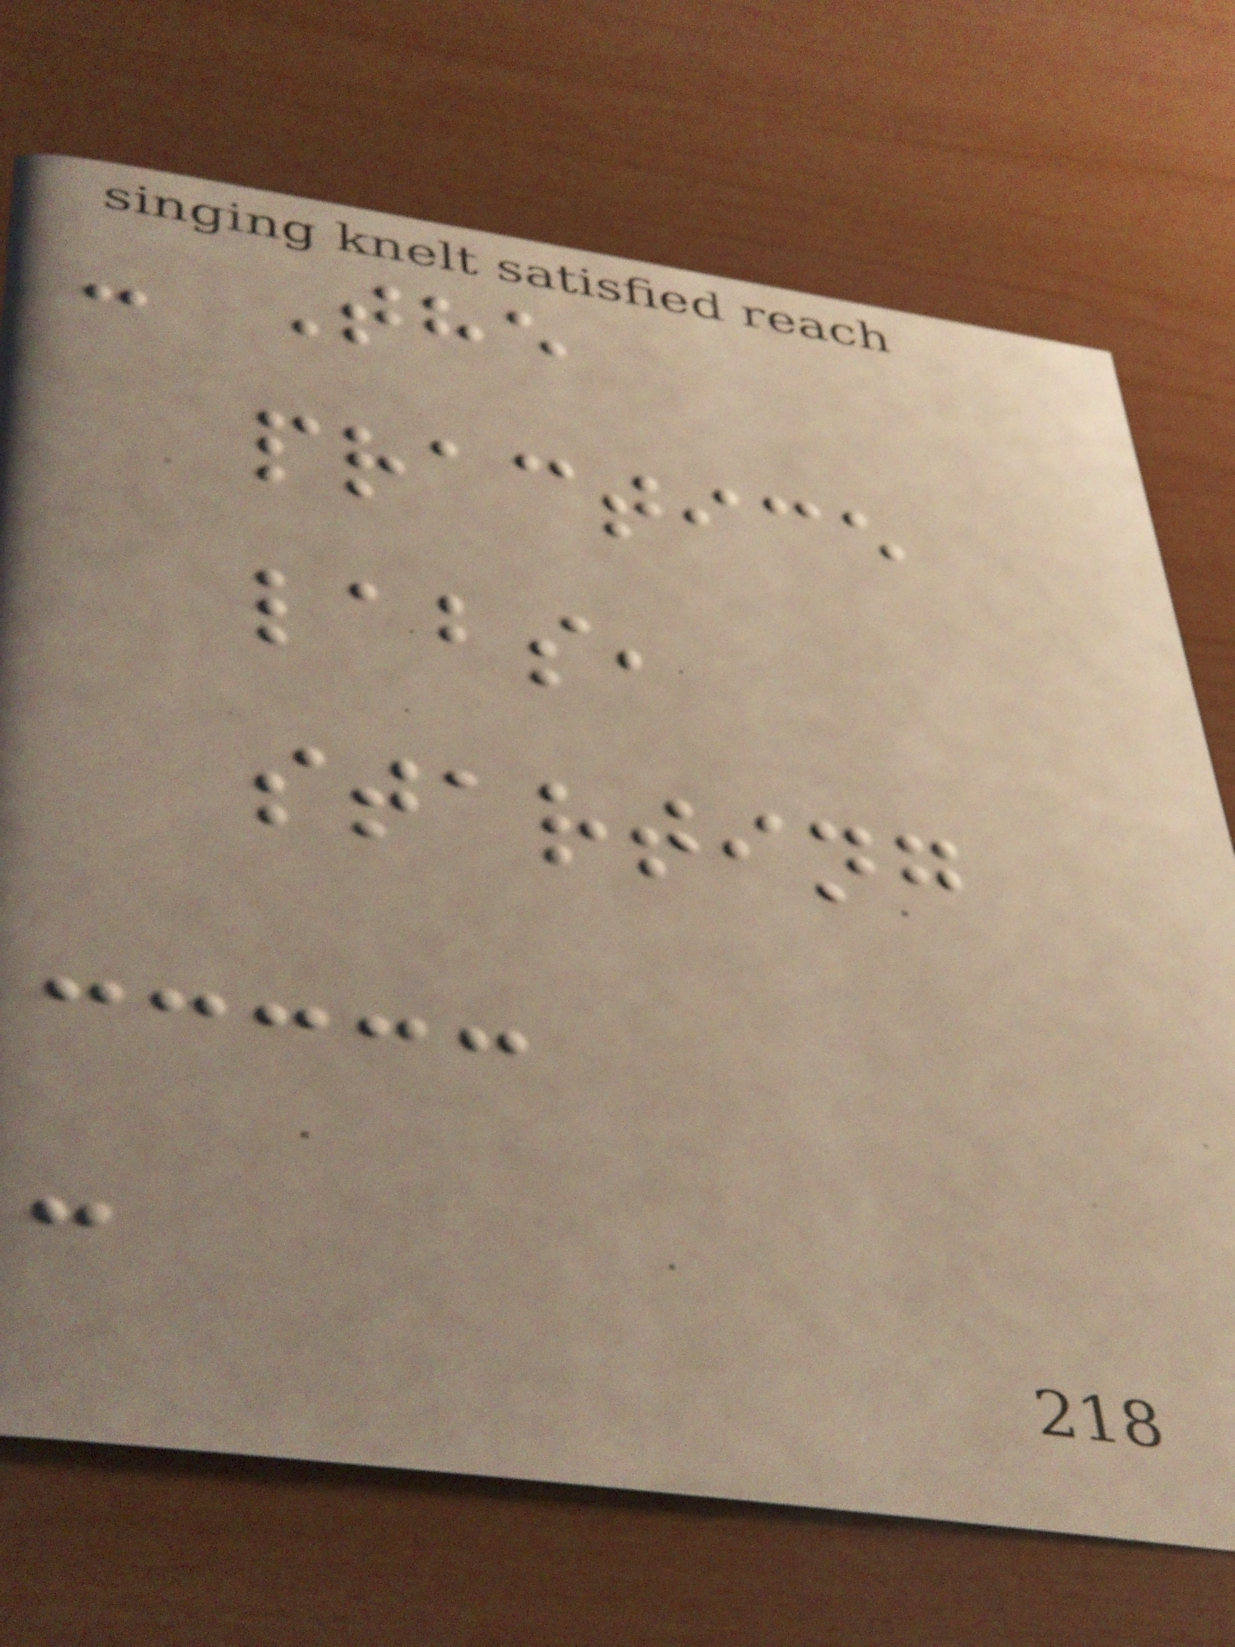- The
practice
labs,
starting
-
